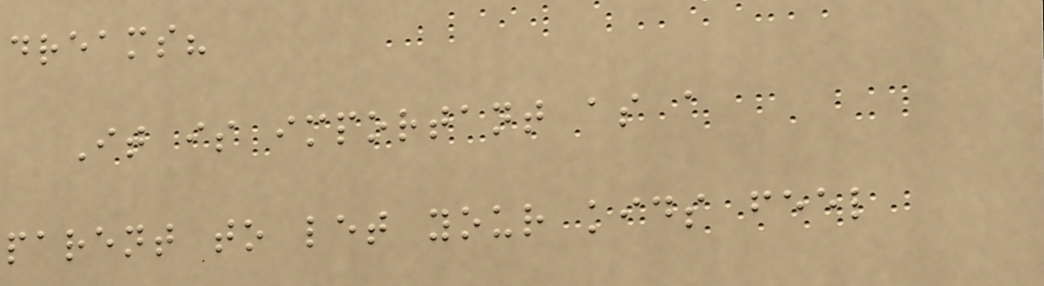dreams?
It is important as a
parent to let your kids feel
